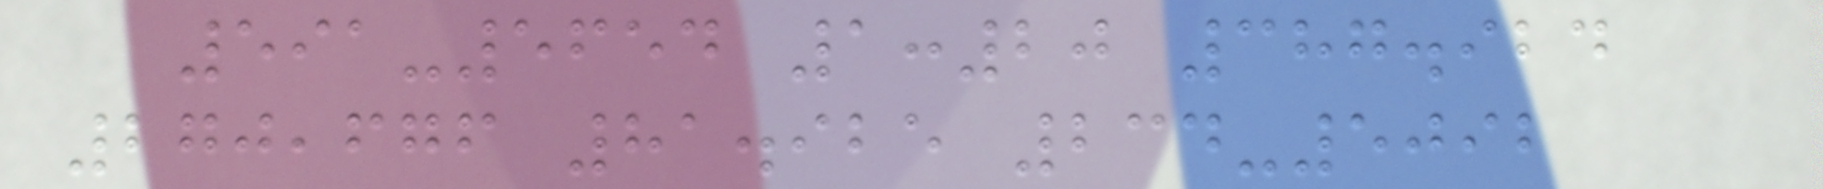591-5654 1:20 387.924
270,676 81.925 234-5092
